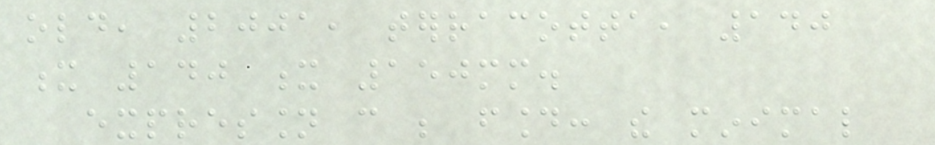old, 2001, terracotta, 140
x 140 x 150mm.
expression can be found: the minimal
